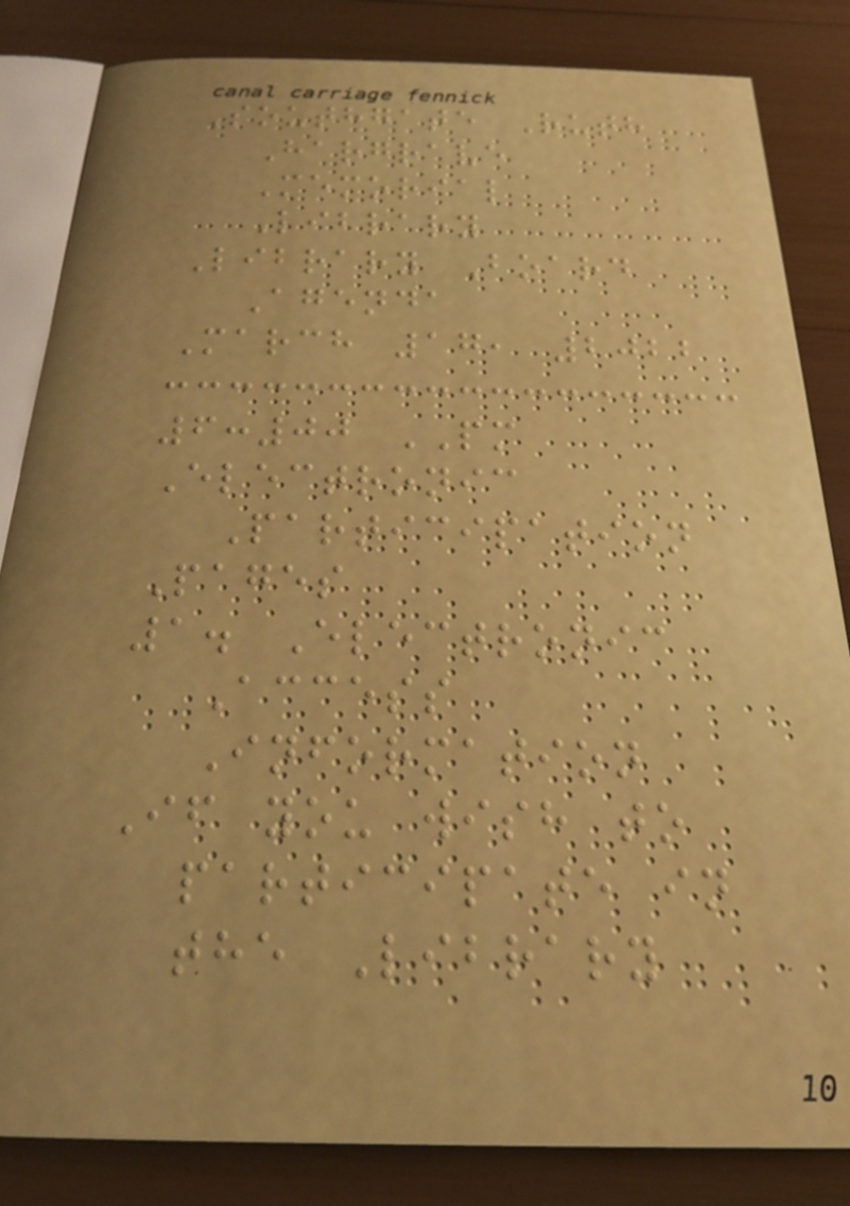Southgate Ruth
Hargrave
Memorial
Library
Library Board
Agenda
March 17, 2022
6:00 PM
Electronic
Participation
Pages
1. Electronic
Access
Information
If you wish to
participate in
the Library
